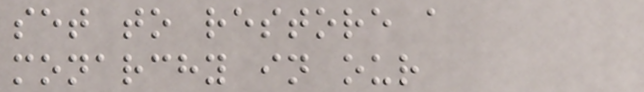set to restore a
monarchy in our
